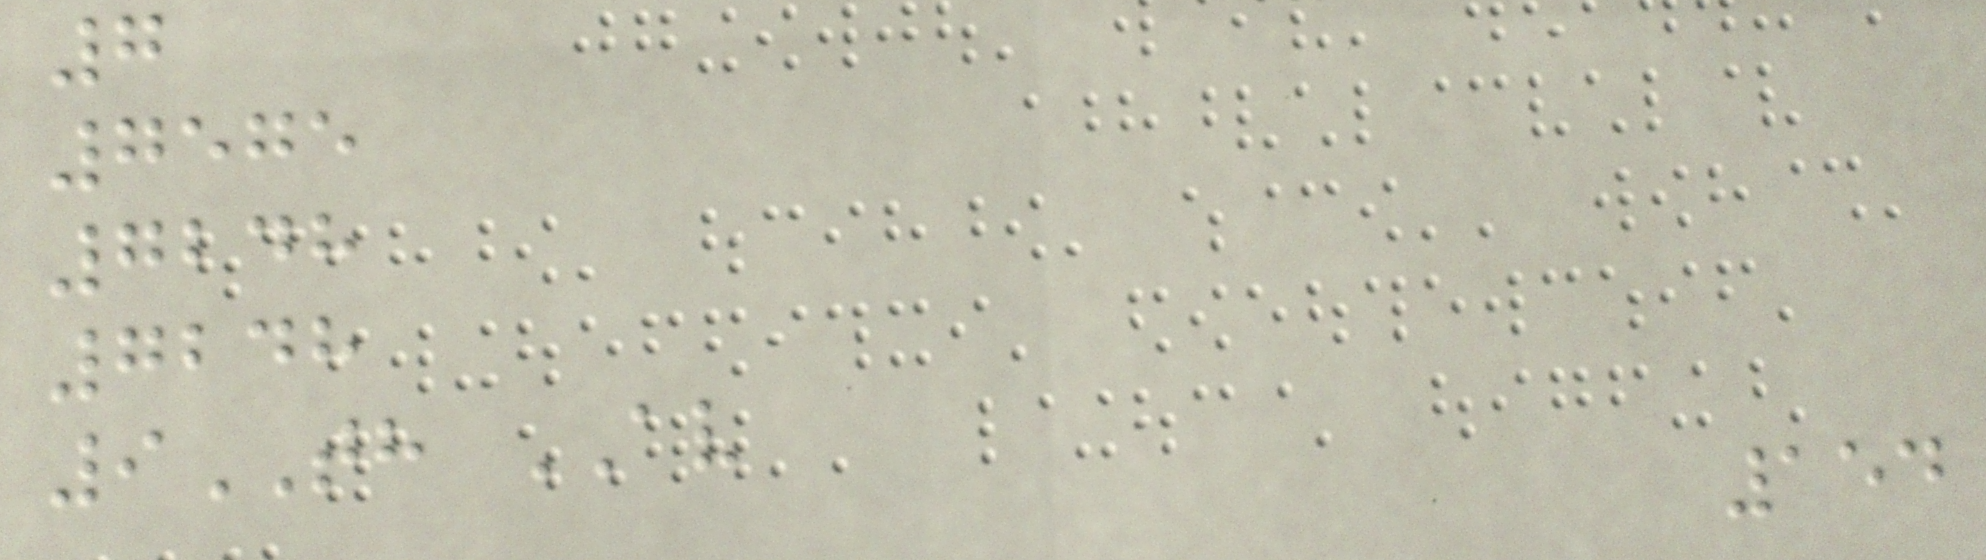7
7575
7248
7248
9TH AV
154
